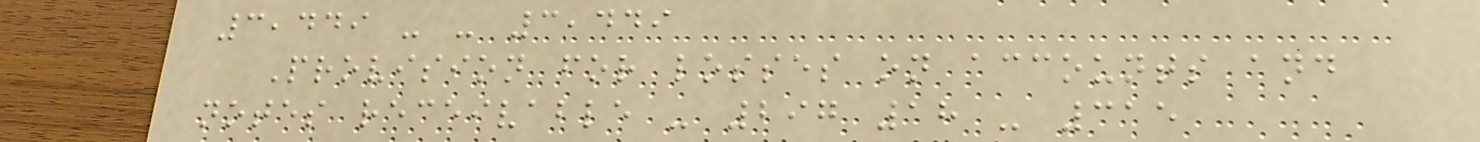3,449 - - 3,449
Provision for losses on accounts and
notes receivable - 297 18 - 315
